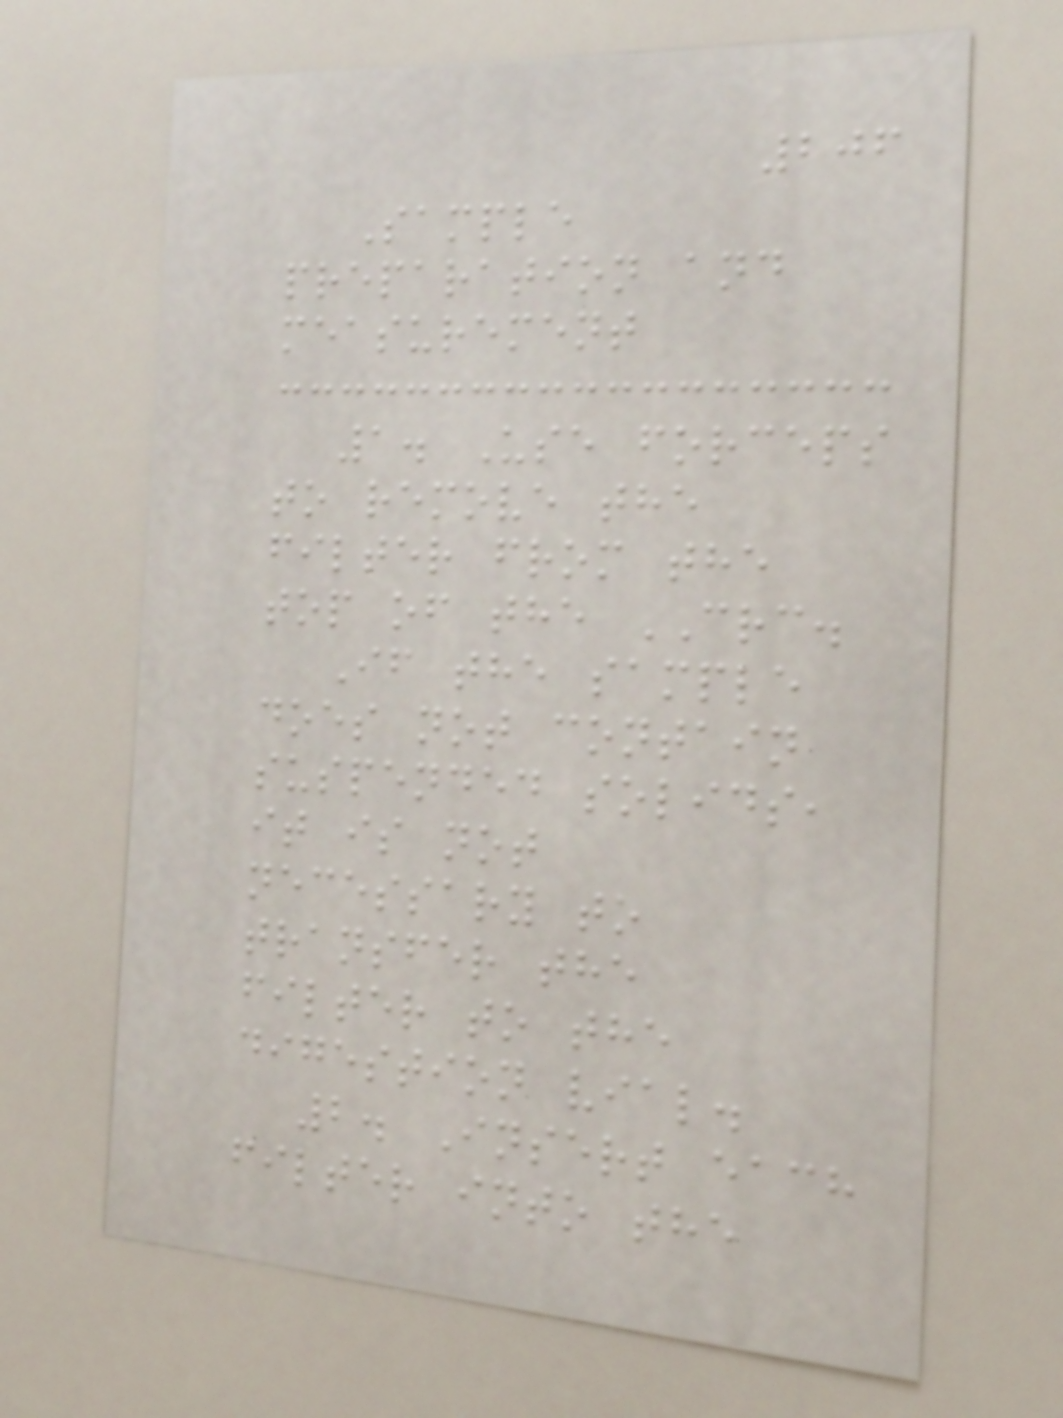206
Sample
preparation and
measurement
1. Use forceps
to remove the
filter from the
top of the CRC.
If the sample
does not contain
suspended solids,
it is not
necessary to
transfer the
filter to the
digestion vial.
2. Insert each
filter into the
